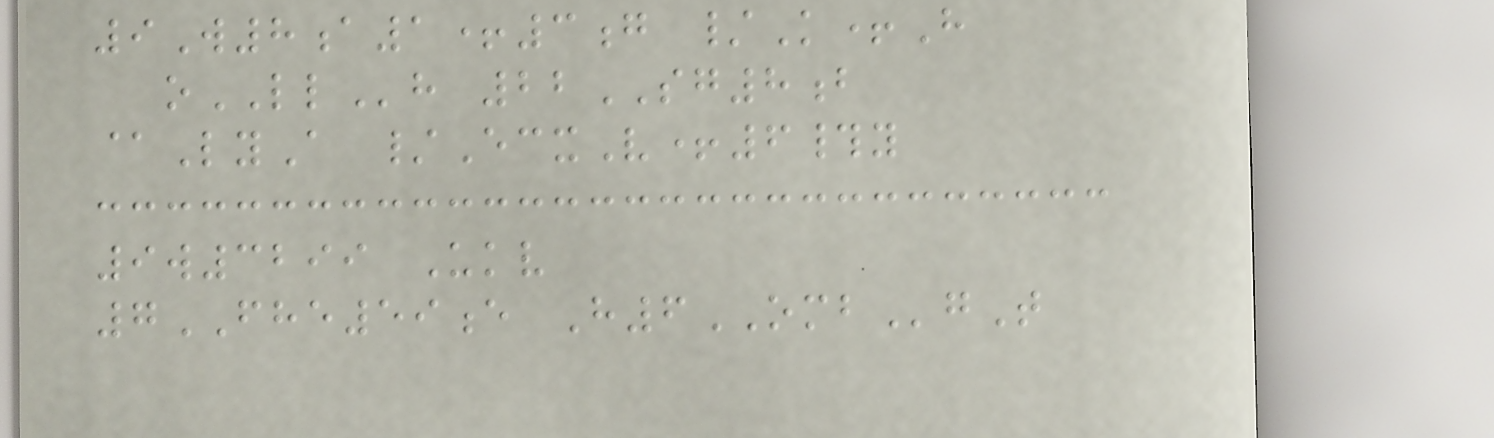9W8a1+3g /K+H
oLLh 22SG8b
@LyA /EcxV+6#y
9w3299 Ukv
7FHE59e H6OMBgT
